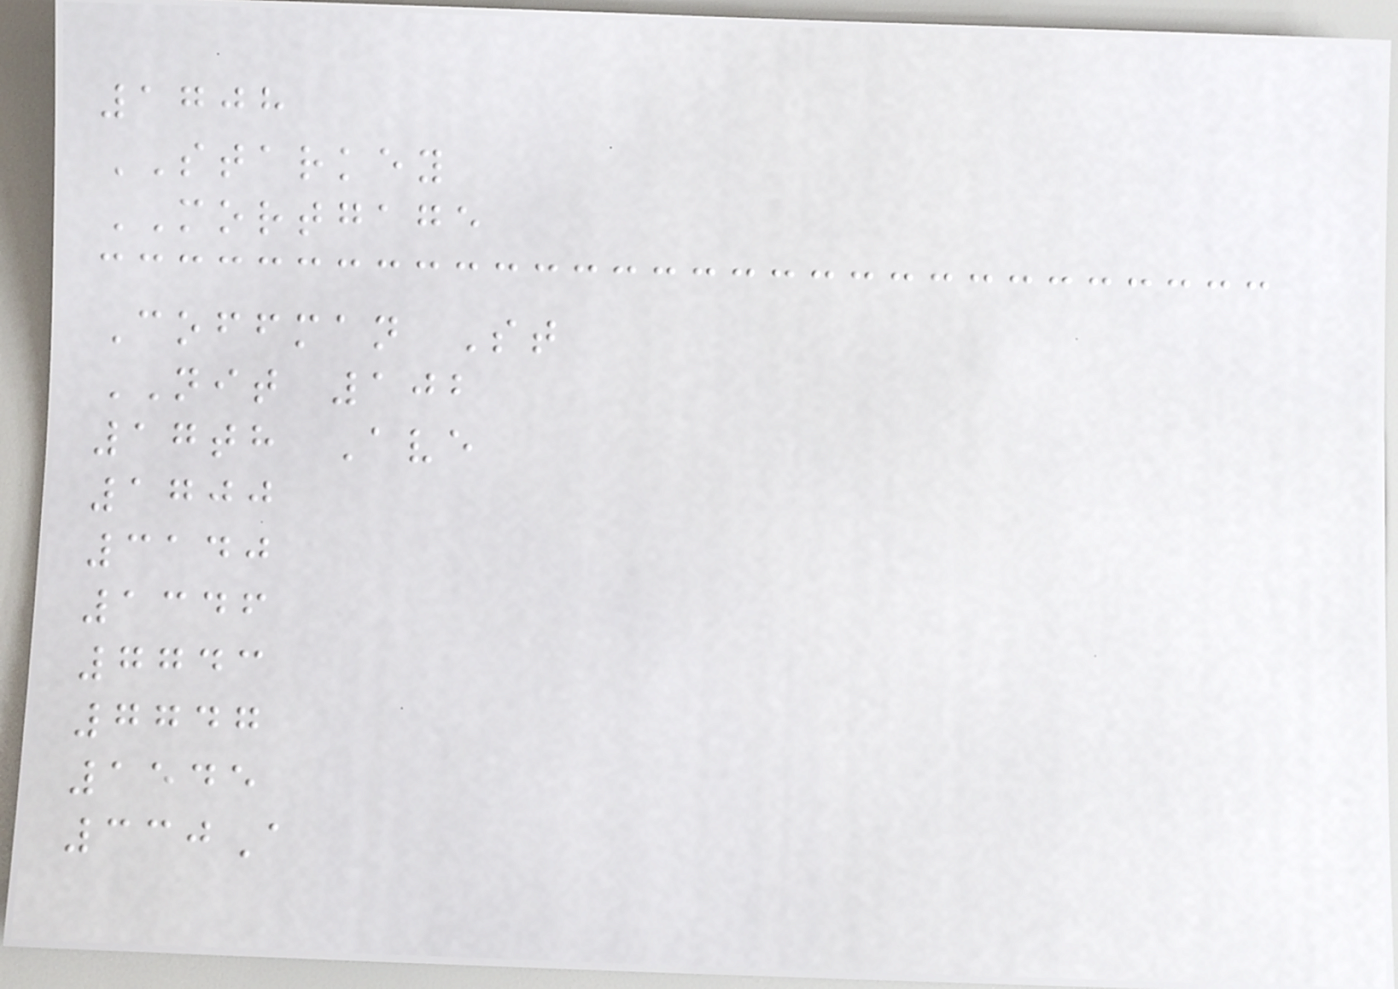1708
STARKEY
MORTGAGE
Coffman St
NIT 102
17th Ave
1700
3140
1346
7743
7747
1545
330A
